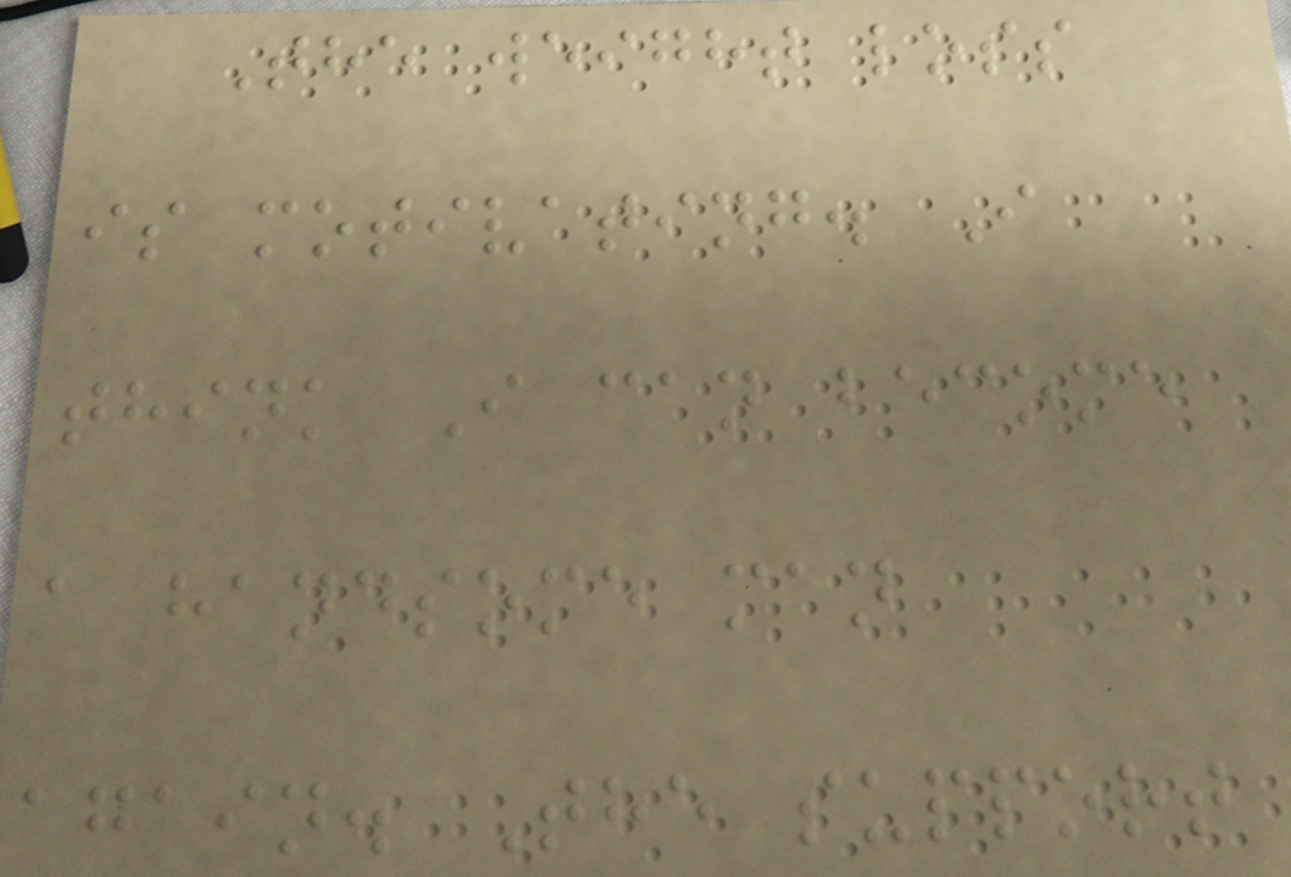The weight loss
is motivating. I
think I can become
a handsome man
again. The support
